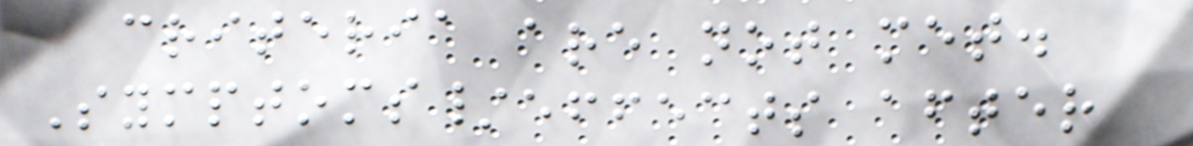criteria are not met.
Symptoms/effects after
